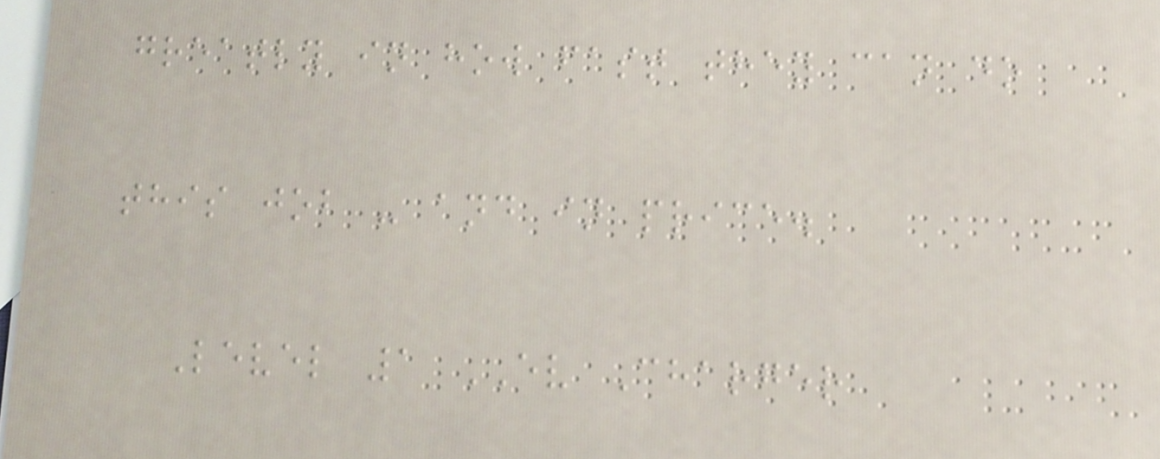greatly in how fast they can do
this job - and in price.
Level 1 EV Charger
